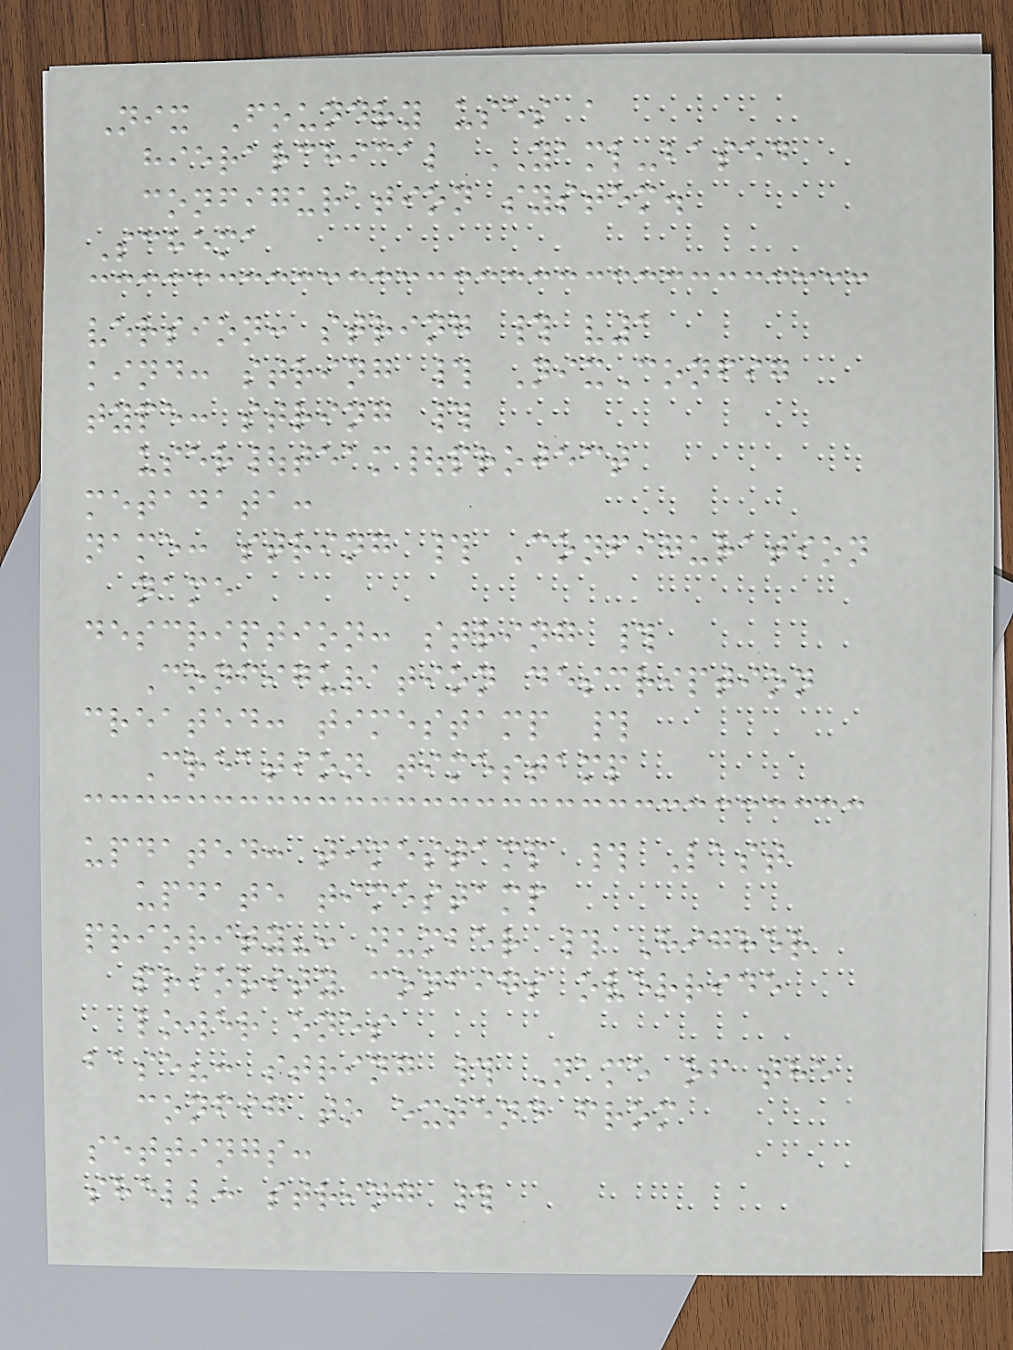Nix Foundry uses a
hierarchical YAML-based
configuration system.
Schema
version: string # v1
kind: string # NixConfig
type: string #
user|team|project
metadata:
name: string # Configuration
name
description: string #
Configuration description
created: timestamp #
Creation timestamp
updated: timestamp # Last
update timestamp
priority?: number # Higher
priority configs override
lower ones
base?: string # Name of the
config to extend from
settings:
shell: string #
